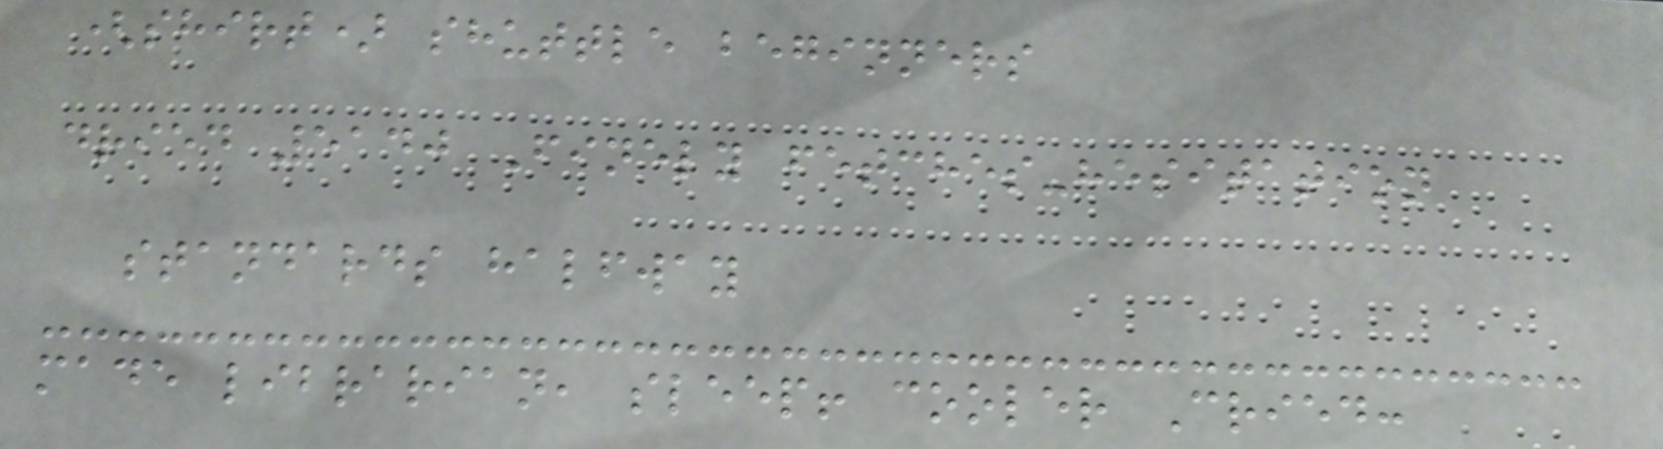(shirt) shuttle beginners
dried 5140 Finely fetches-hesitation
standards halfway
made librarian, sleep! cooler Cried:
